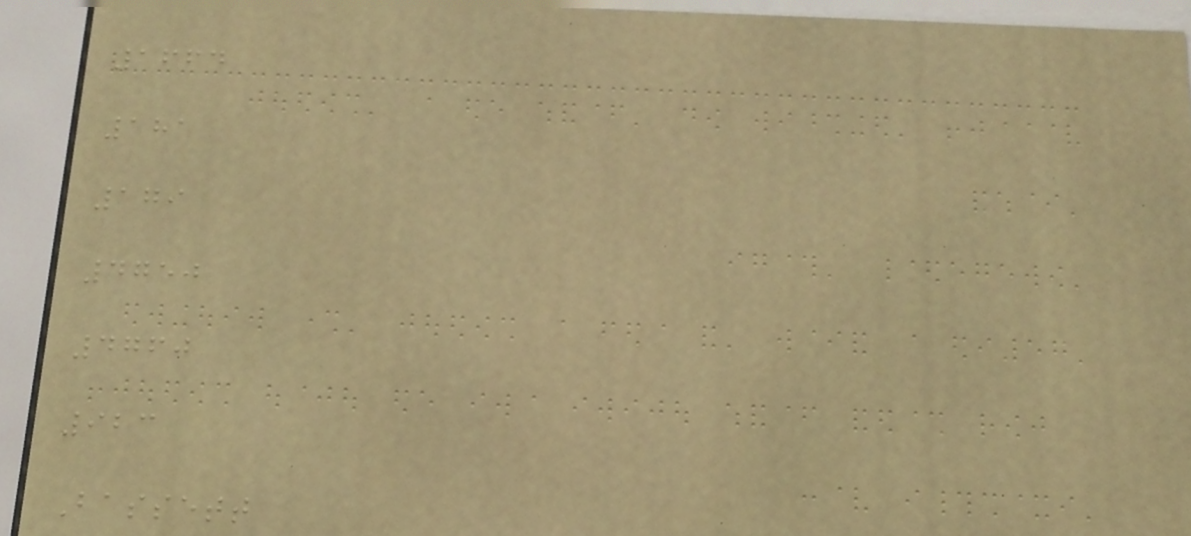1664
181
179
4750
4760
923
Bassett
